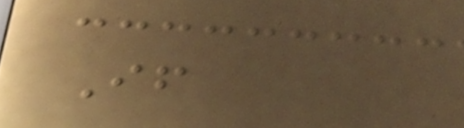If
